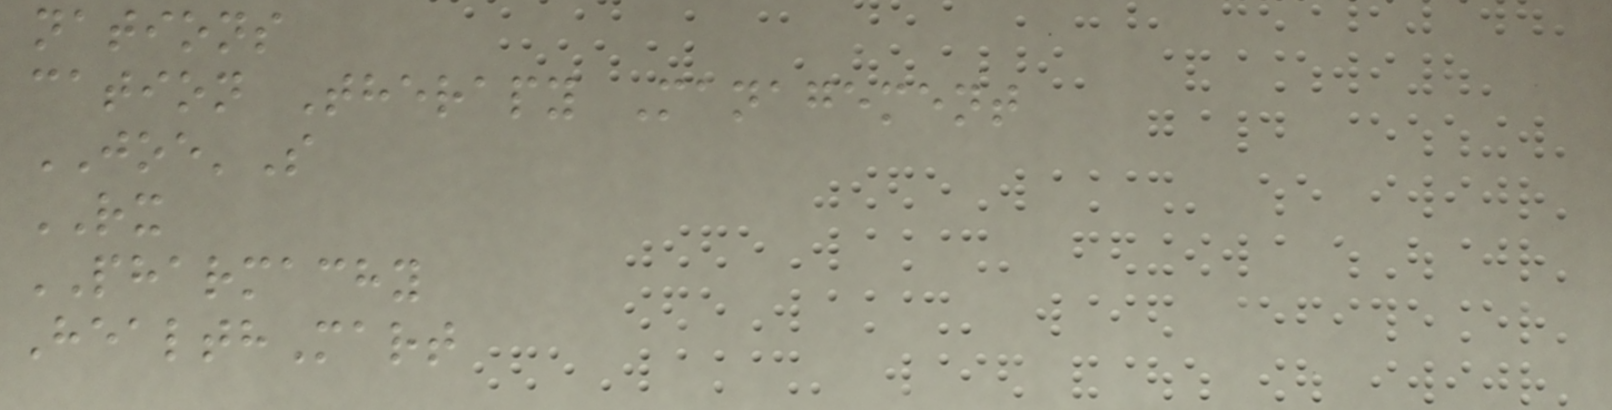nations
cation Therapy Management
JOE'S
RX
PHARMACHY
HealthMart
